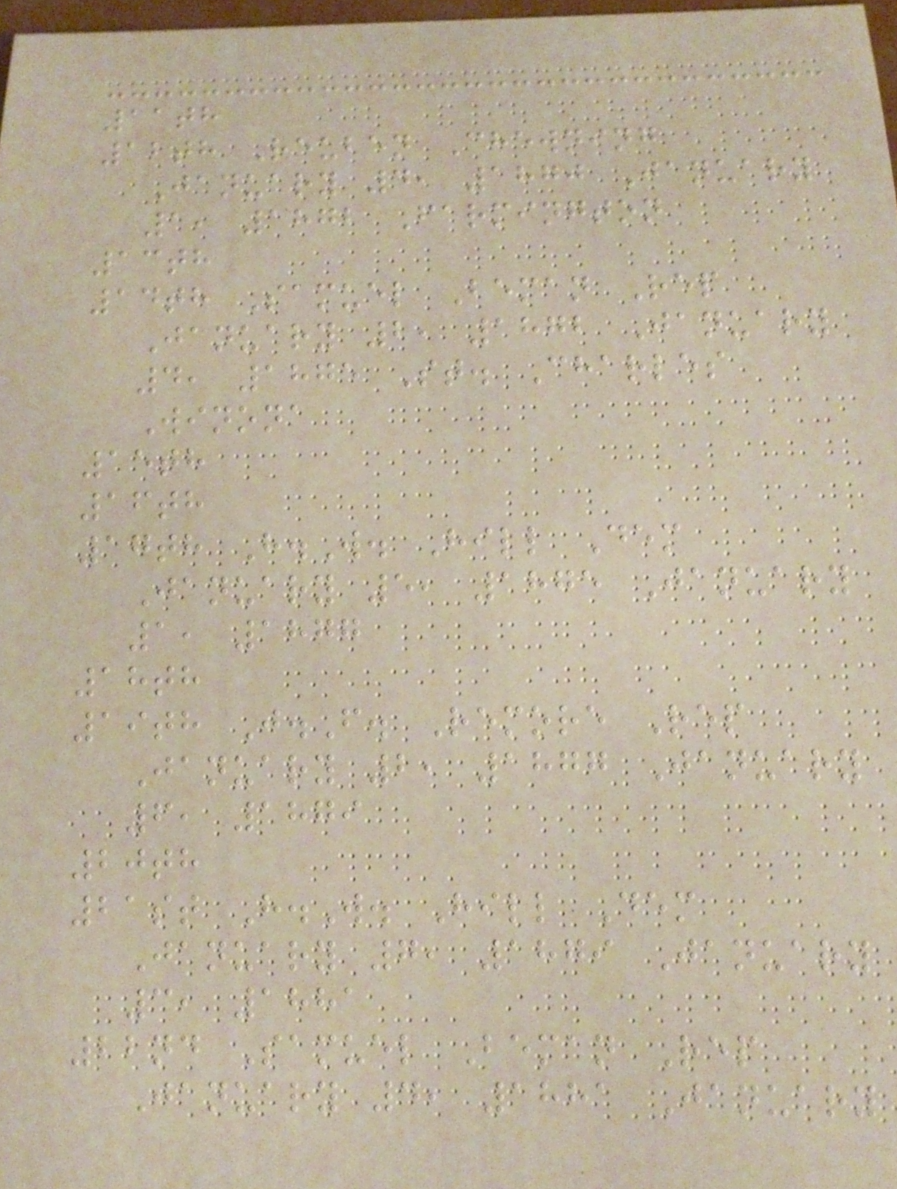11th
12th Reuben Chewning
January 4, 1870 January
1, 1872 Farmington
13th
14th Samuel Beman Rep
January 2, 1872 January
4, 1875 St. Charles
Winona
15th
16th
17th H.W. Hill Dem
January 5, 1875 January
1, 1877
18th
19th J.F. Remore Rep
January 2, 1877 January
6, 1879
20th
21st H.W. Hill Dem
January 7, 1879 January
3, 1881
22nd Samuel Beman Rep
January 4, 1881 January
